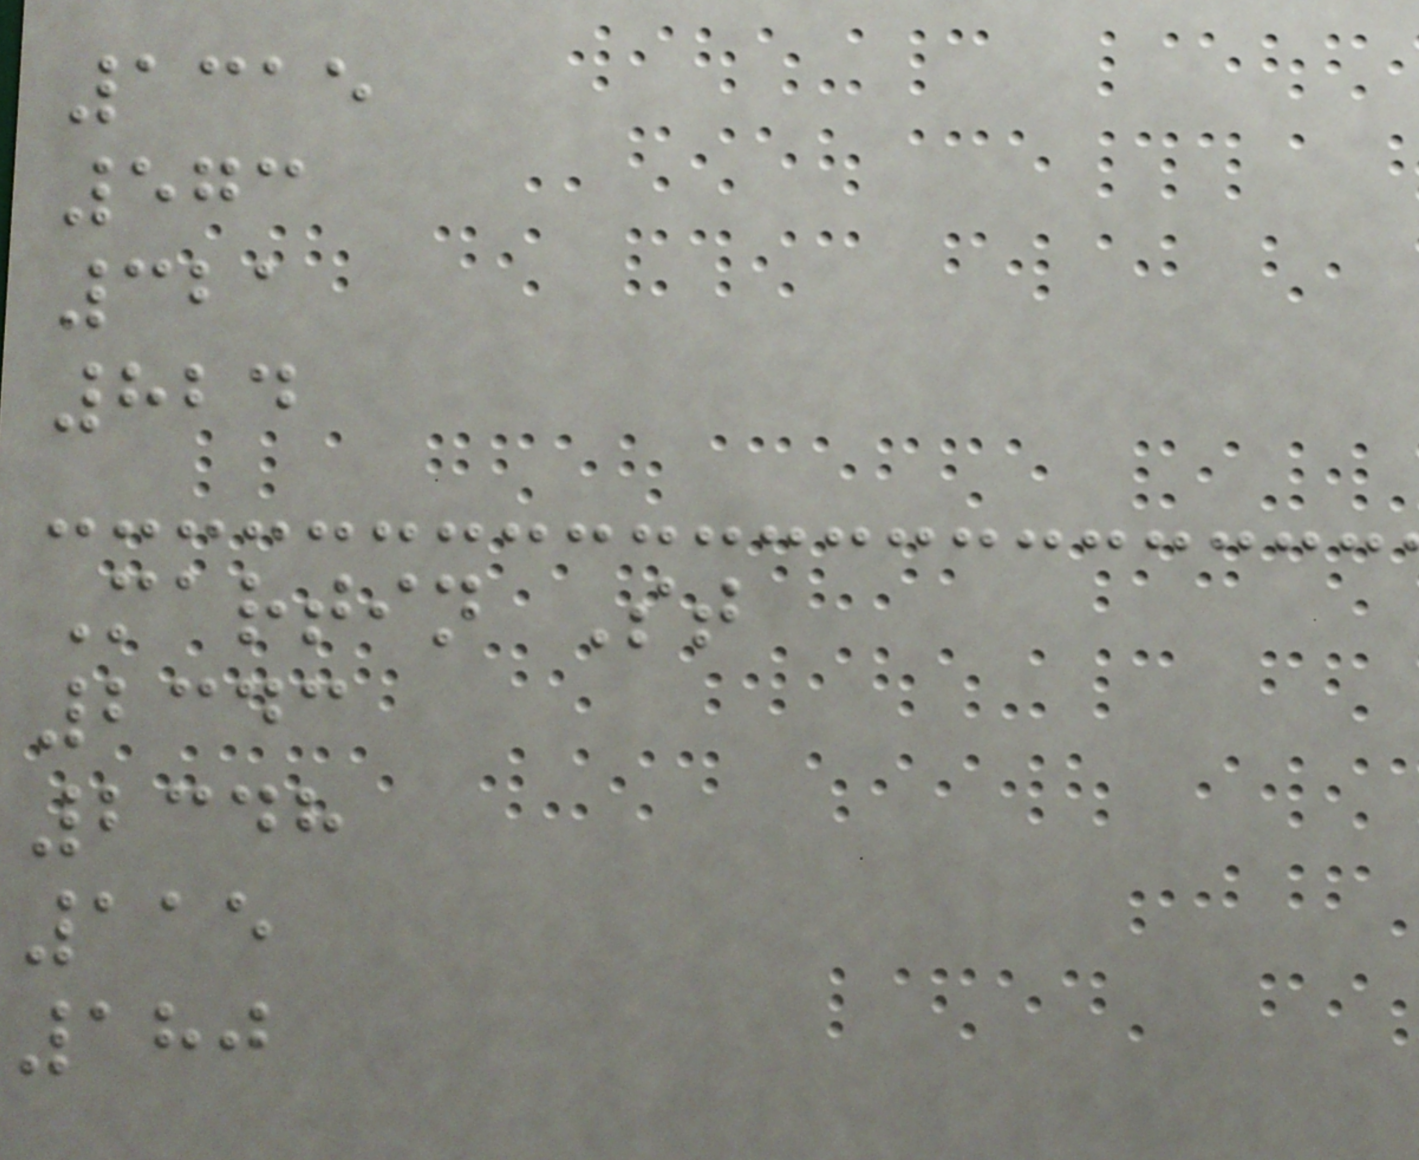1315
573
321
824
Martin St
2343
2348
115
180
